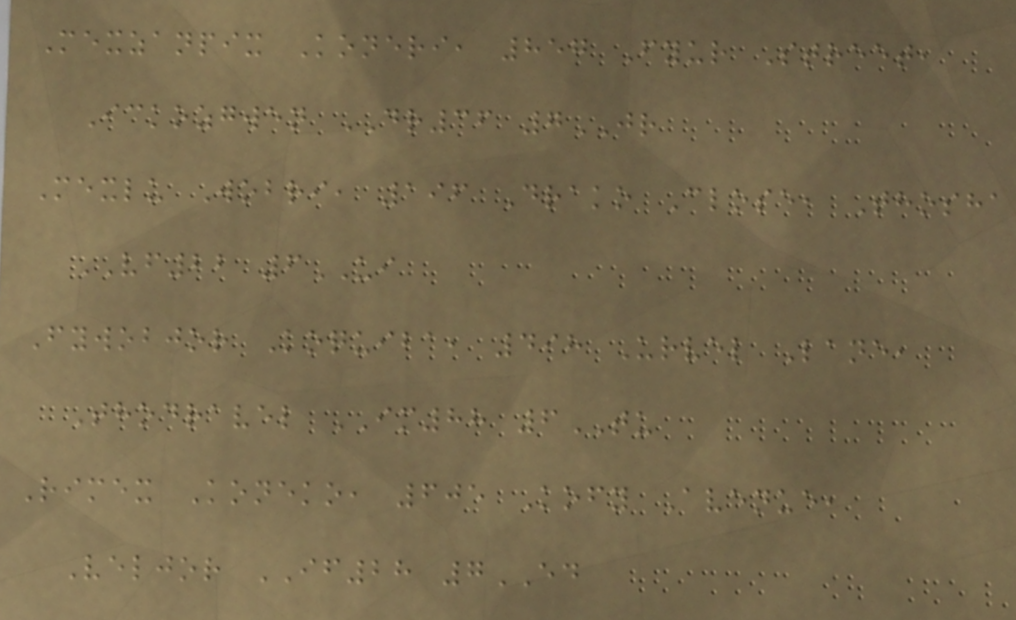Mexzanpix Koneri, 857 Fyur Street,
Ickozgwen DR36 7JR
Mexlu Wobri, 196 Drako Close, Thosha
VF22 6UI
Fywobjor Koquiba, 498 Urvel Lane,
Thodravel IM88 6TU
Rimex Koneko, 605 Kofy Avenue,
Veljor IF28 7ED
